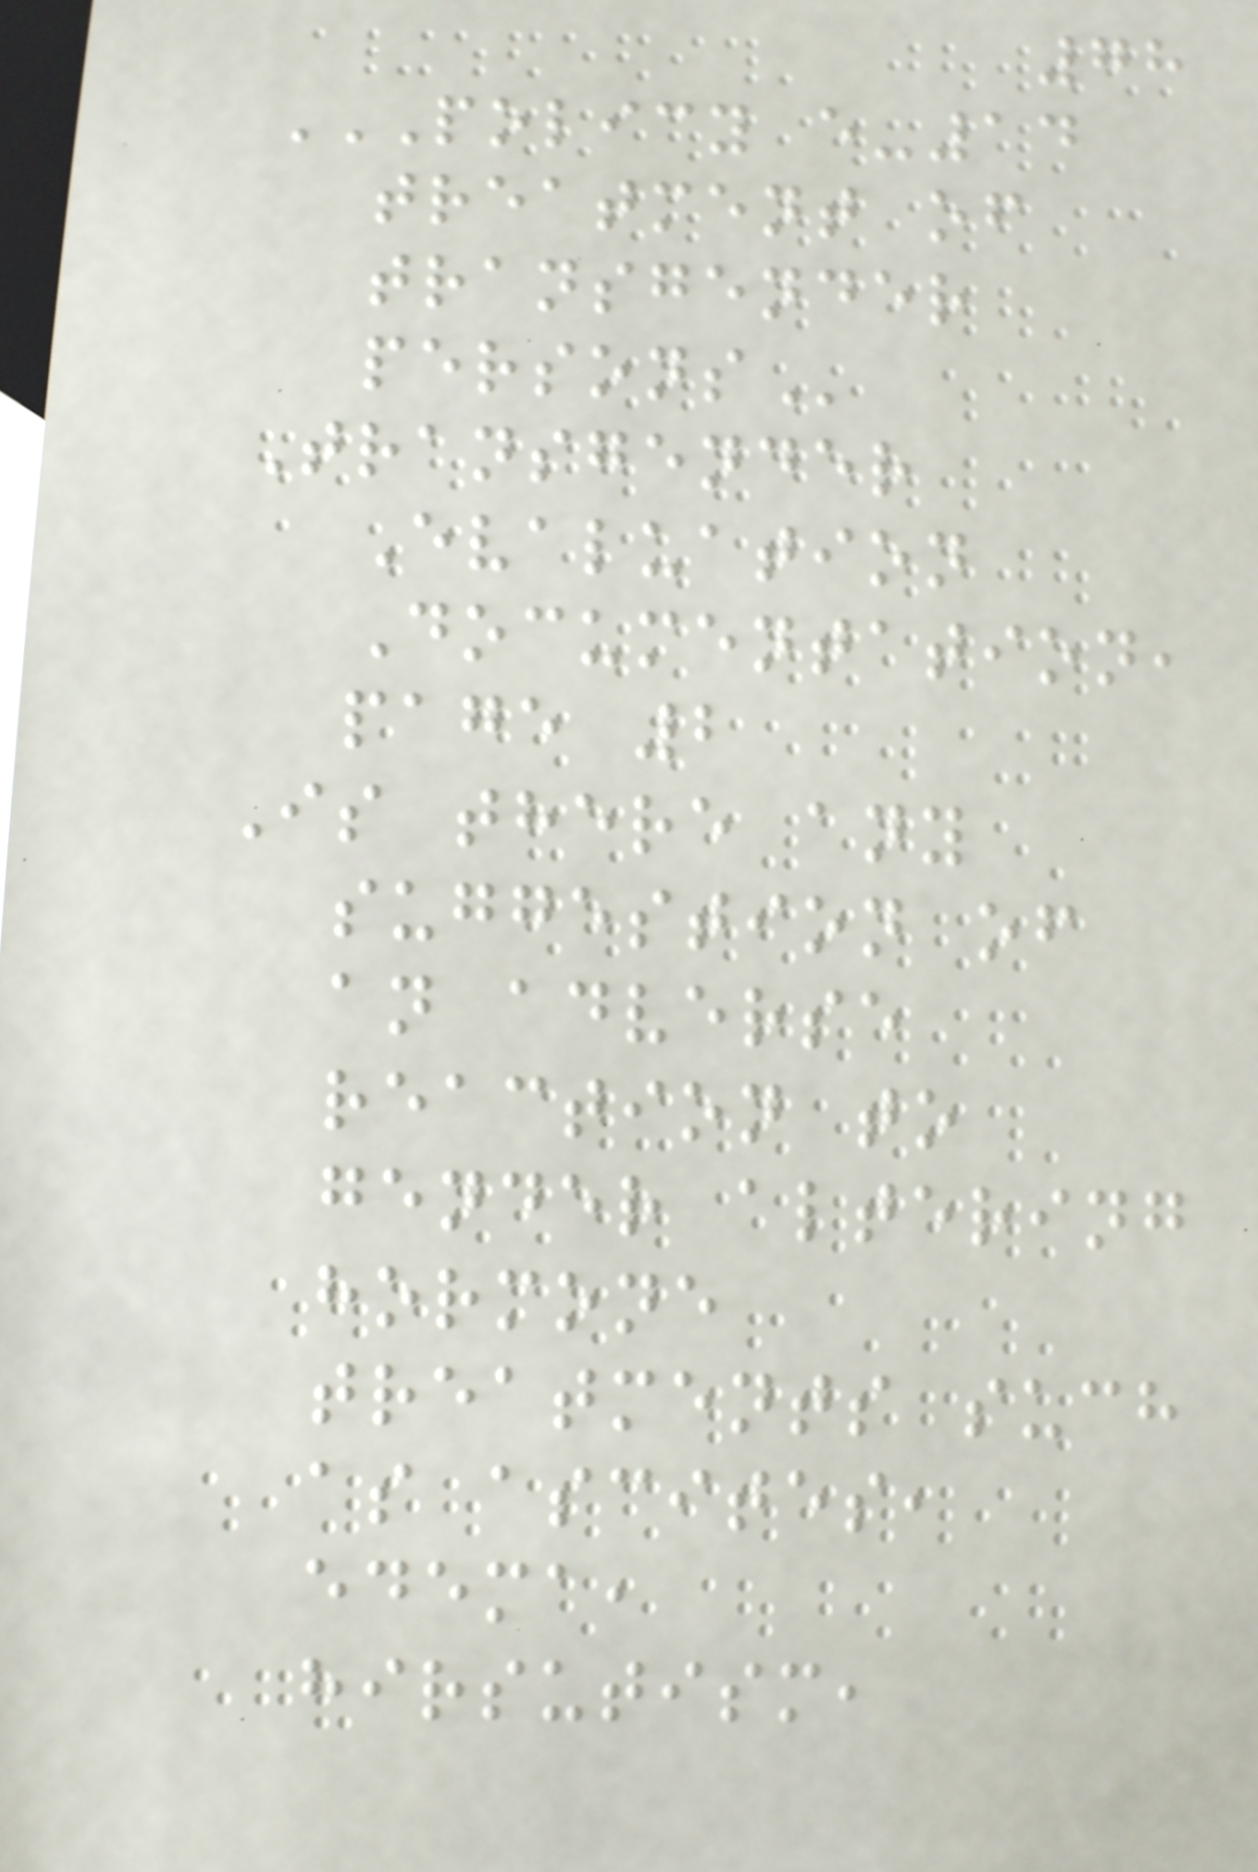78
POLICY E-14
TREATMENT OF
TRANSGENDER
PERSONS
Transgender
Evaluation
Documentation,
page 2
Is there any
suggestion of
an adverse
reaction to
gender altering
hormone
treatments such
as ascites,
edema,
hirsutism,
